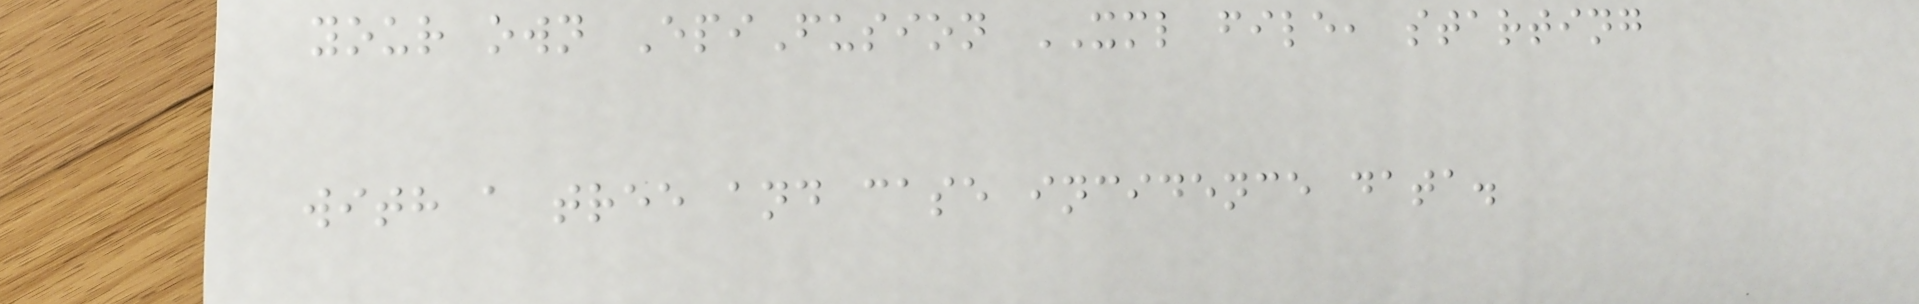your own EpiFusion XML file, starting
with a tree and case incidence data.
